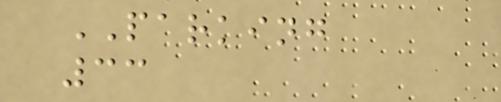PARKING
33
